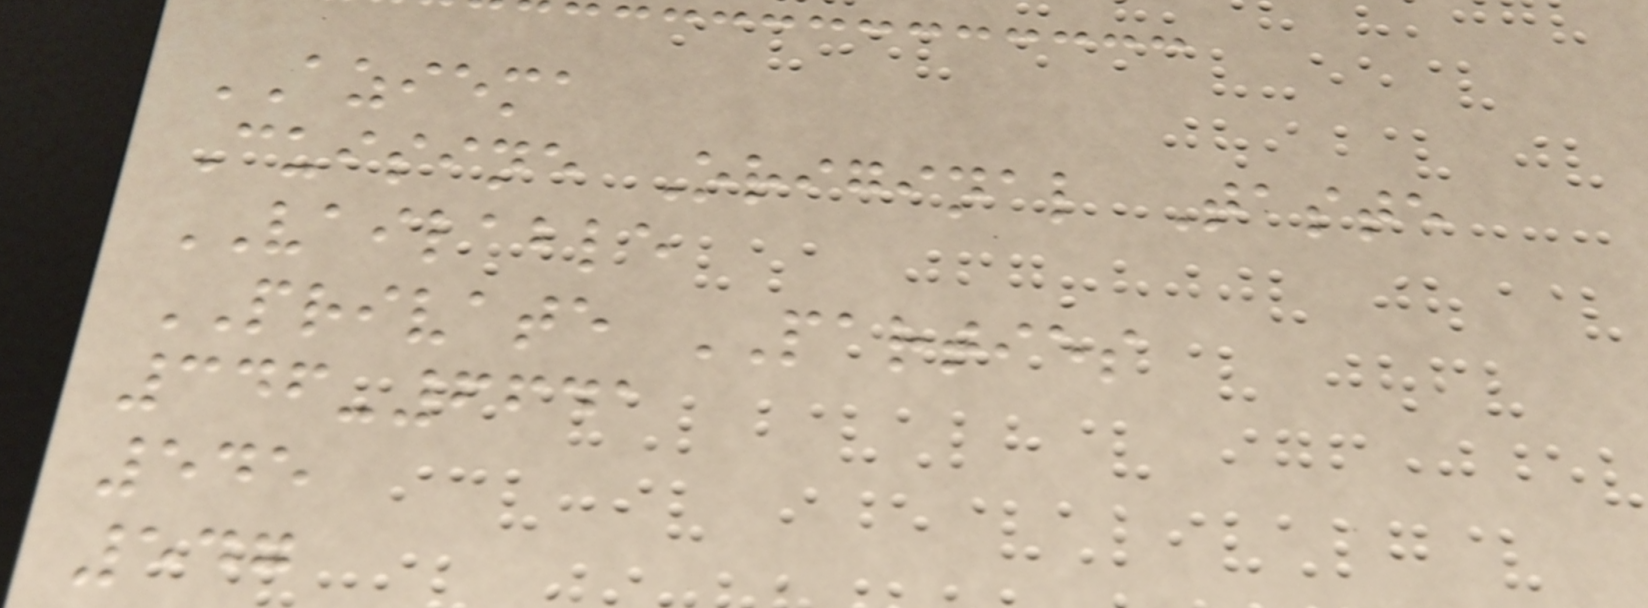AZIEMA
Cuisine Original Taste
VAILABLE
PRIVATE PARTIES
346-6641
545
547
